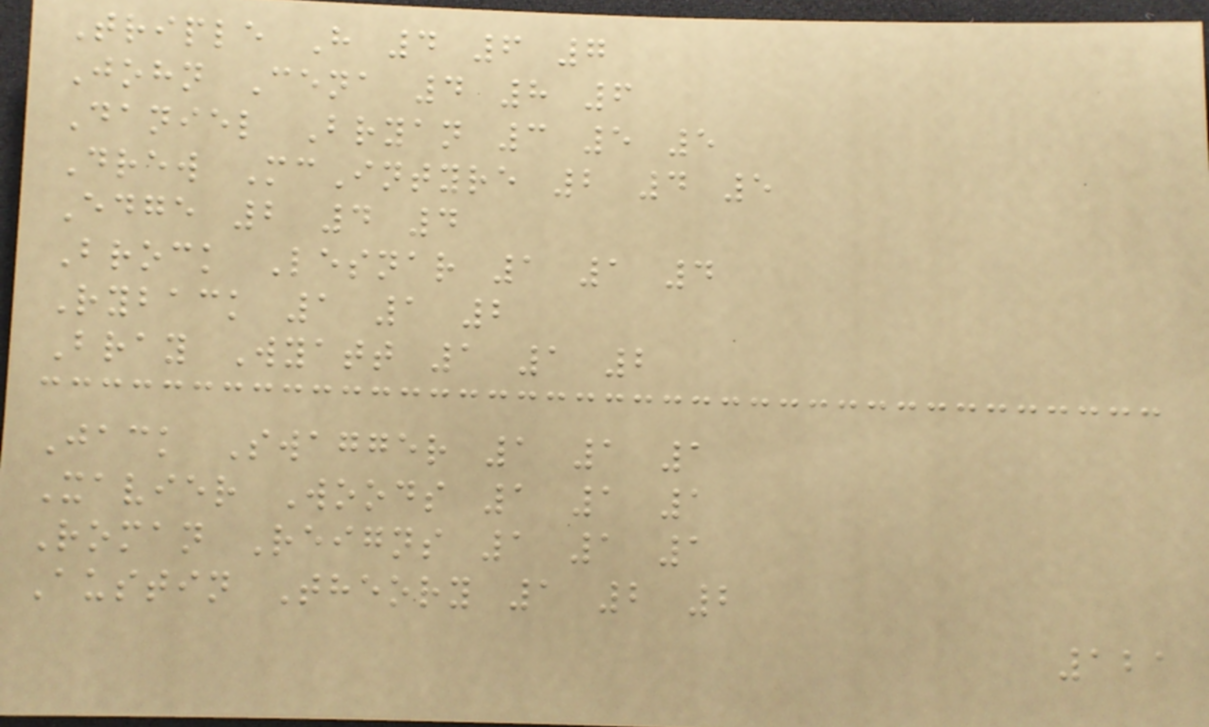Triple H 4 6 7
John Cena 4 8 6
Daniel Bryan 3 5 5
Drew McIntyre 2 4 5
Edge 2 4 4
Brock Lesnar 1 1 4
Ryback 1 1 2
Bray Wyatt 1 1 2
Jack Swagger 1 1 1
Xavier Woods 1 1 1
Roman Reigns 1 1 1
Austin Theory 1 2 2
121
